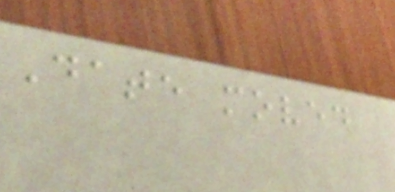Date moved
